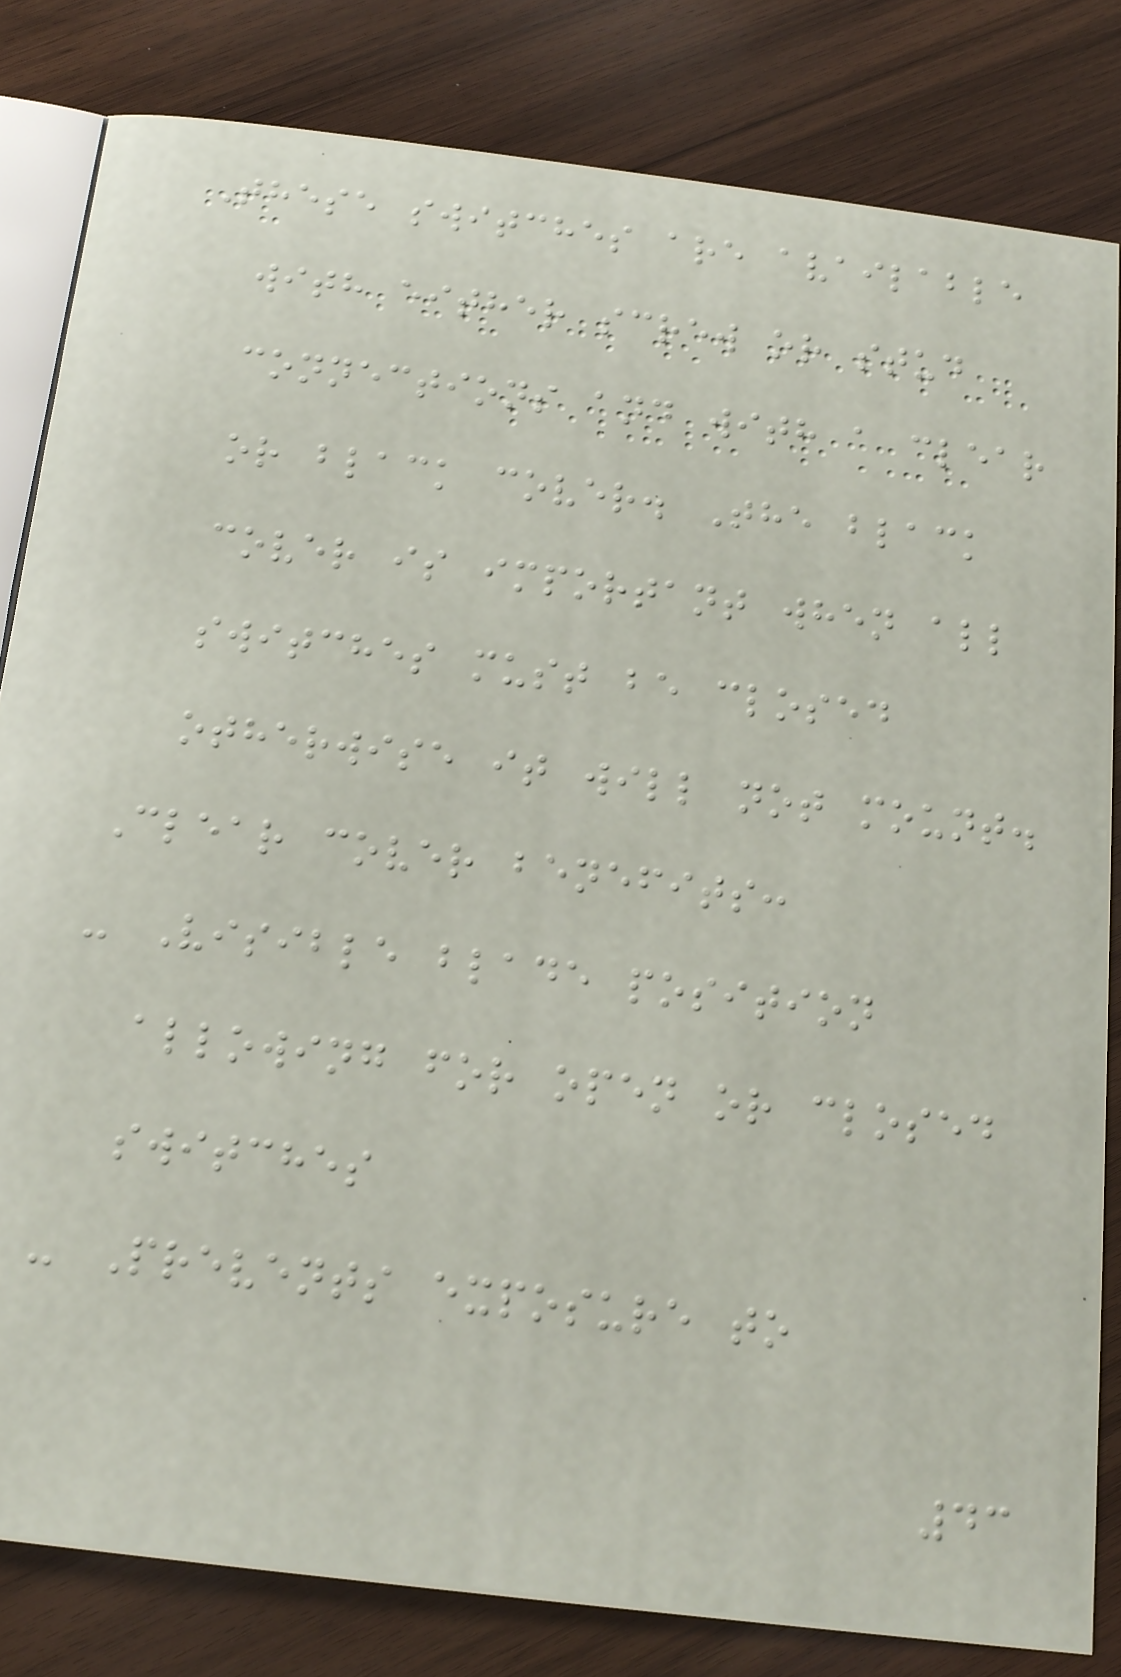These switches are available
with either screw or stud
connections and with a clear
or black cover. The black
cover is important when all
switches must be closed
otherwise it will not mount.
Clear cover benefits:
- Visible blade position
allowing for open or closed
switches
- Prevents exposure to
43
